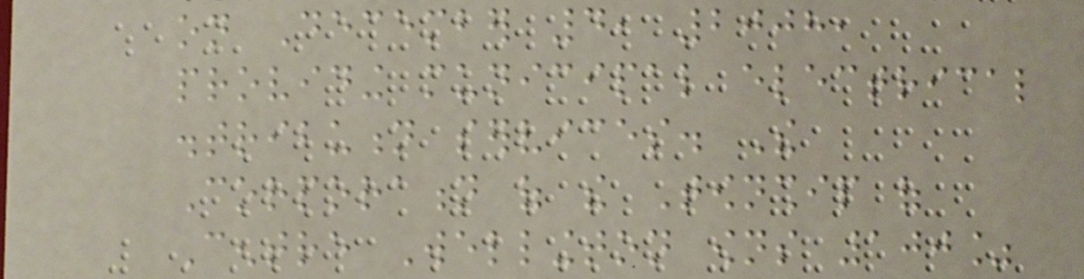on December 4, 2008,
providing municipal electrical
distribution services. The
Corporation of the Township of
Centre Wellington owns 100%
